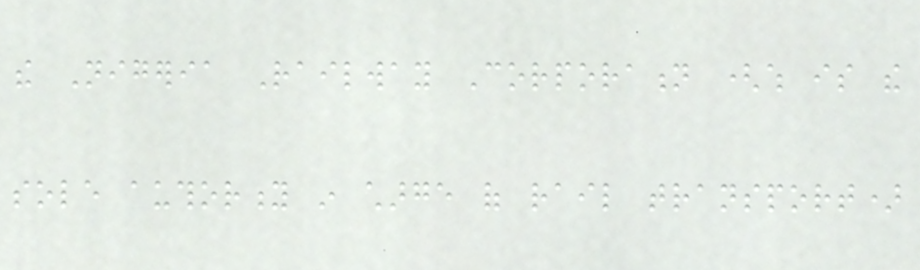the Nigeria Railway Corporation (which is the
sole authority in charge of rail transport)
